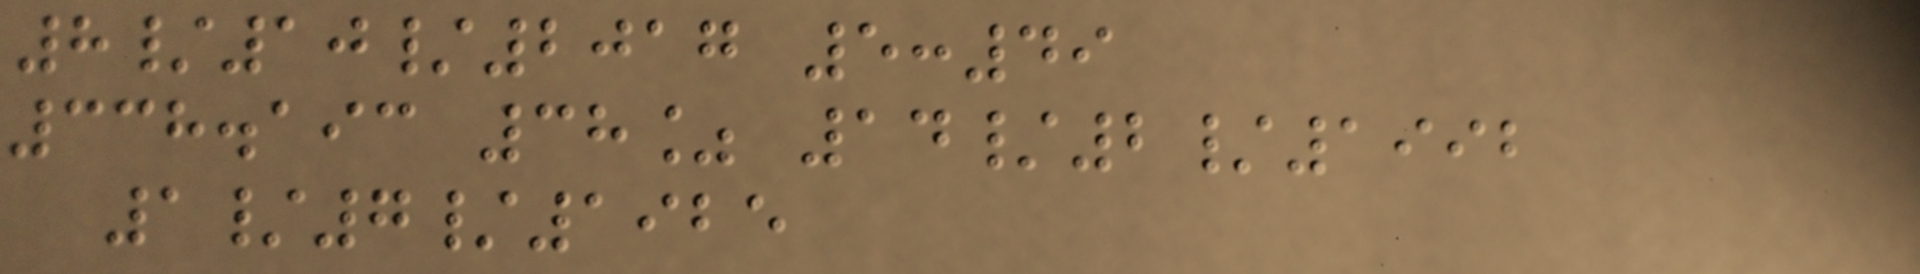8/10/2017 5:49
338.193 38% 14/2/1992
1/7/1925
